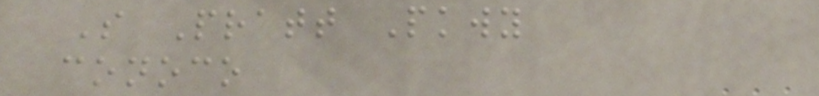S Pratt Pkwy
conoco
